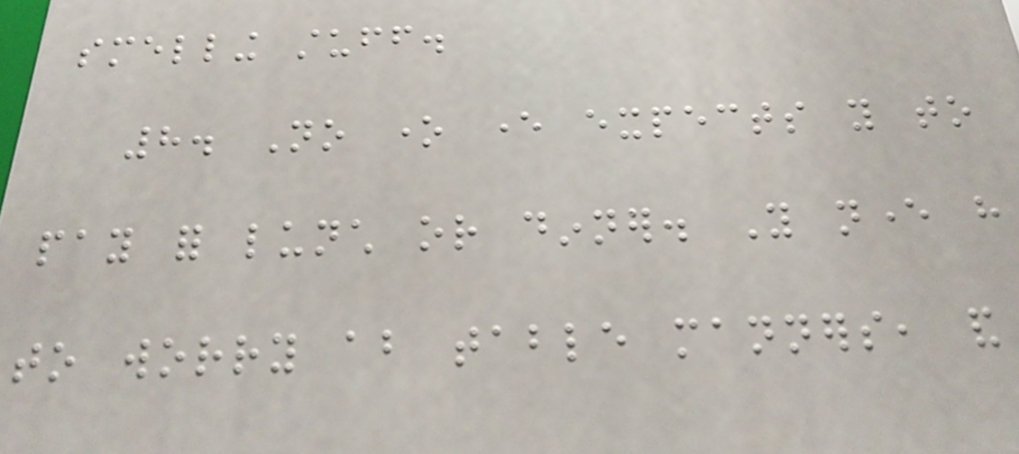smelling stuff.
8. No one ever expects you to
pay for lunch or dinner. You never have
to worry about table manners, and
